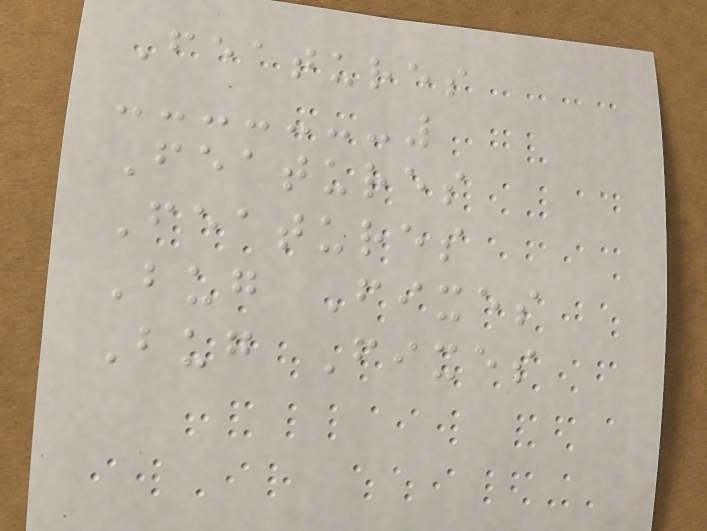Features
Features
Features
Bug Fixes
Bug Fixes
